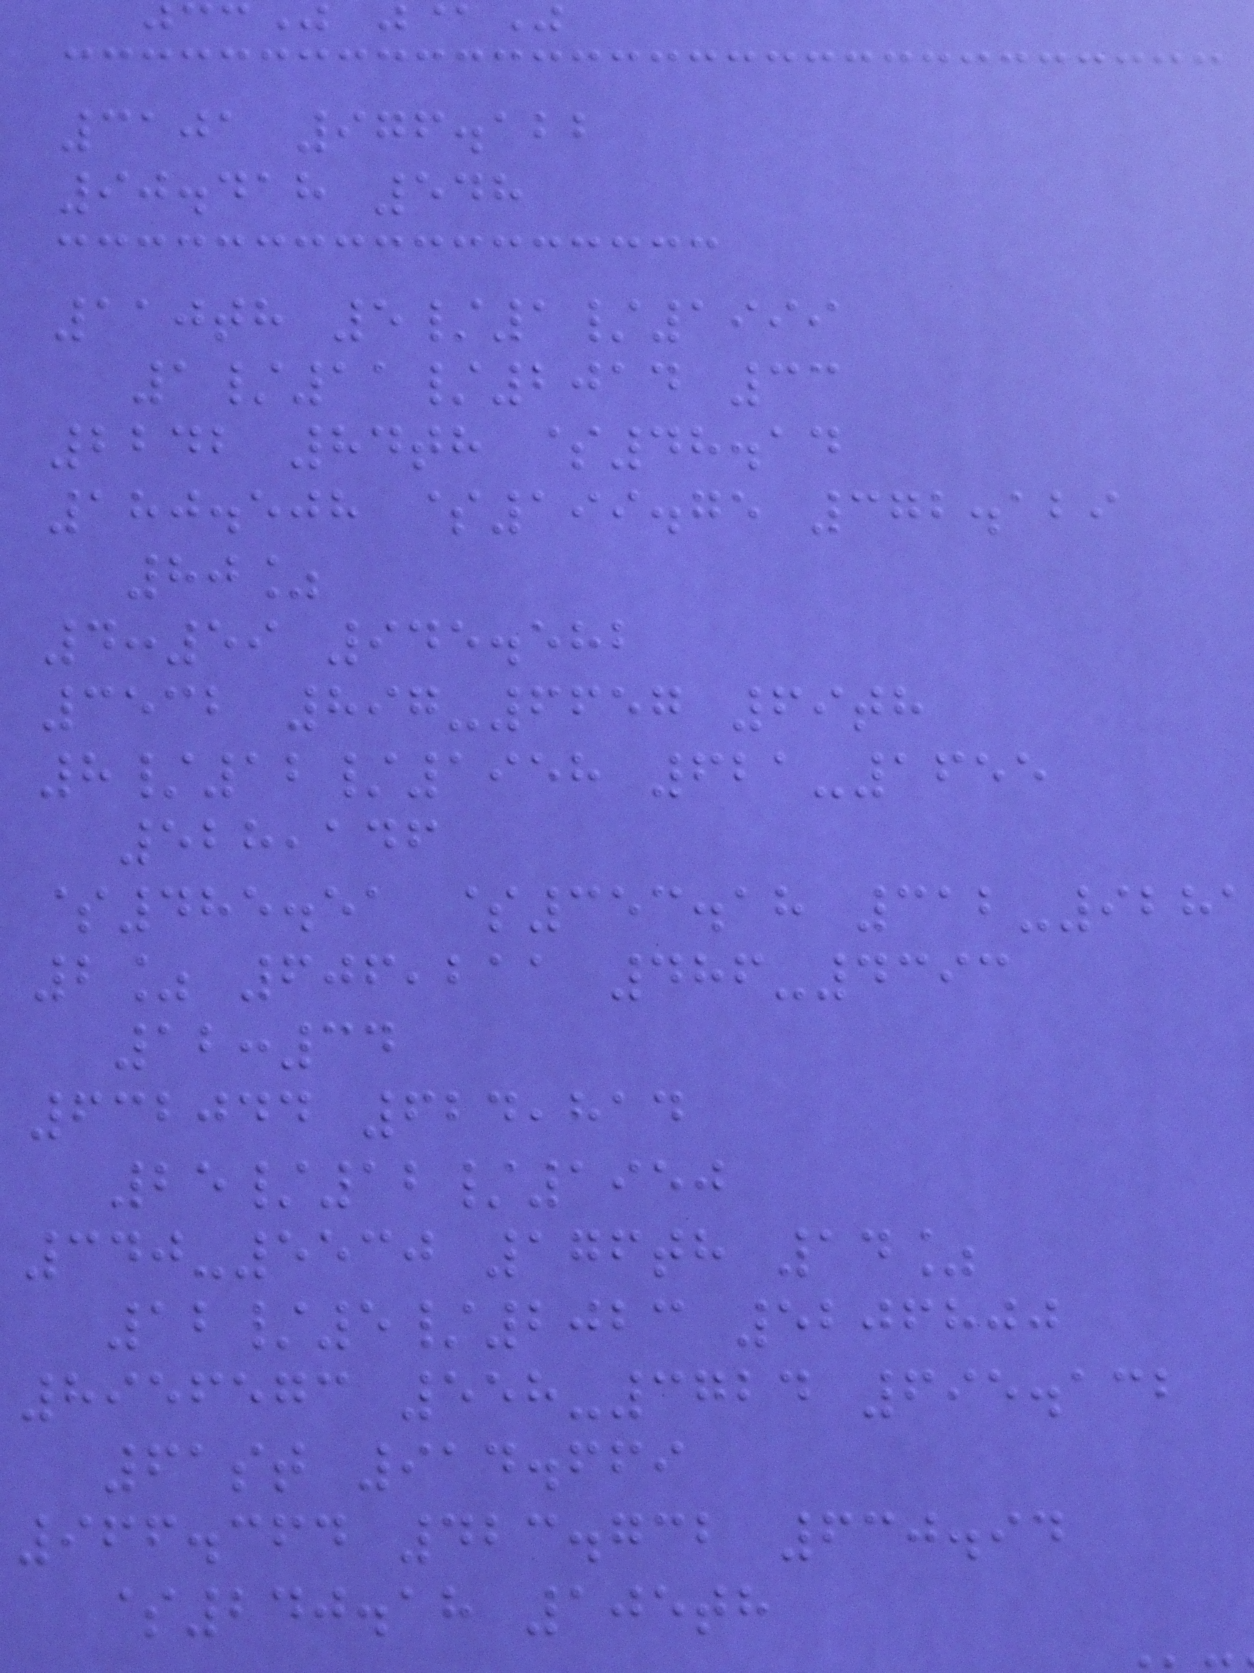3101 976.122
90.418 548
110th 5/1/1999
1/11/2014 33
2242 84th $48.14
180.508 $199.75 372.129
80%
4:59 945.582
3532 897-6657 69th
8/12/1958 621-1655
528,146
$485.51 $353.18 312-9281
2% 606,211 486-4393
12:34
632044 624,814
25/12/1950
340-5530 176th 14%
12/5/2023 5206800
8956573 558-3724 695.132
61st 914.669
966.364 423.732 630.94
$240.18 105th
